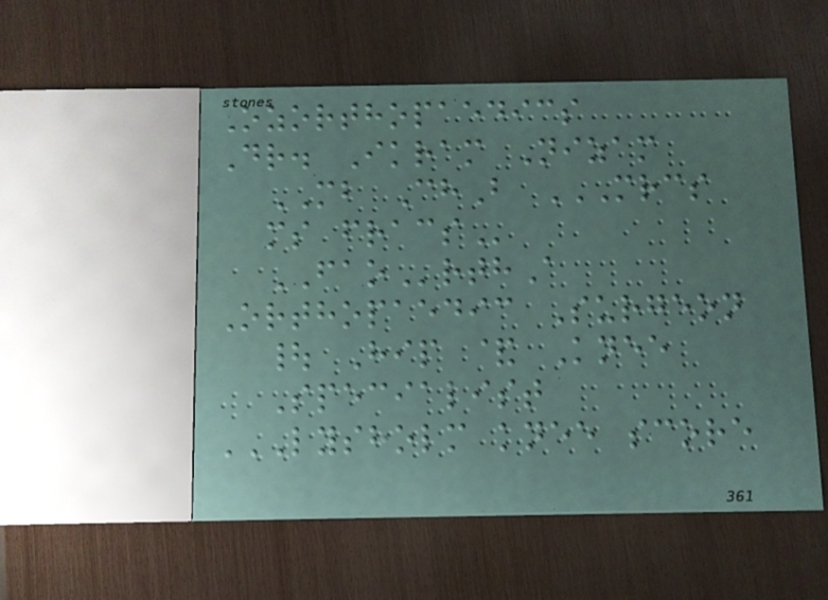Ozorthopaedics
Dr. Ikram Nizam
MB ChB MRCS
MS FRACS
FAOrthA
Orthopaedic Surgeon
| Hip & Knee
Specialist
LYSHOLM KNEE SCORE
